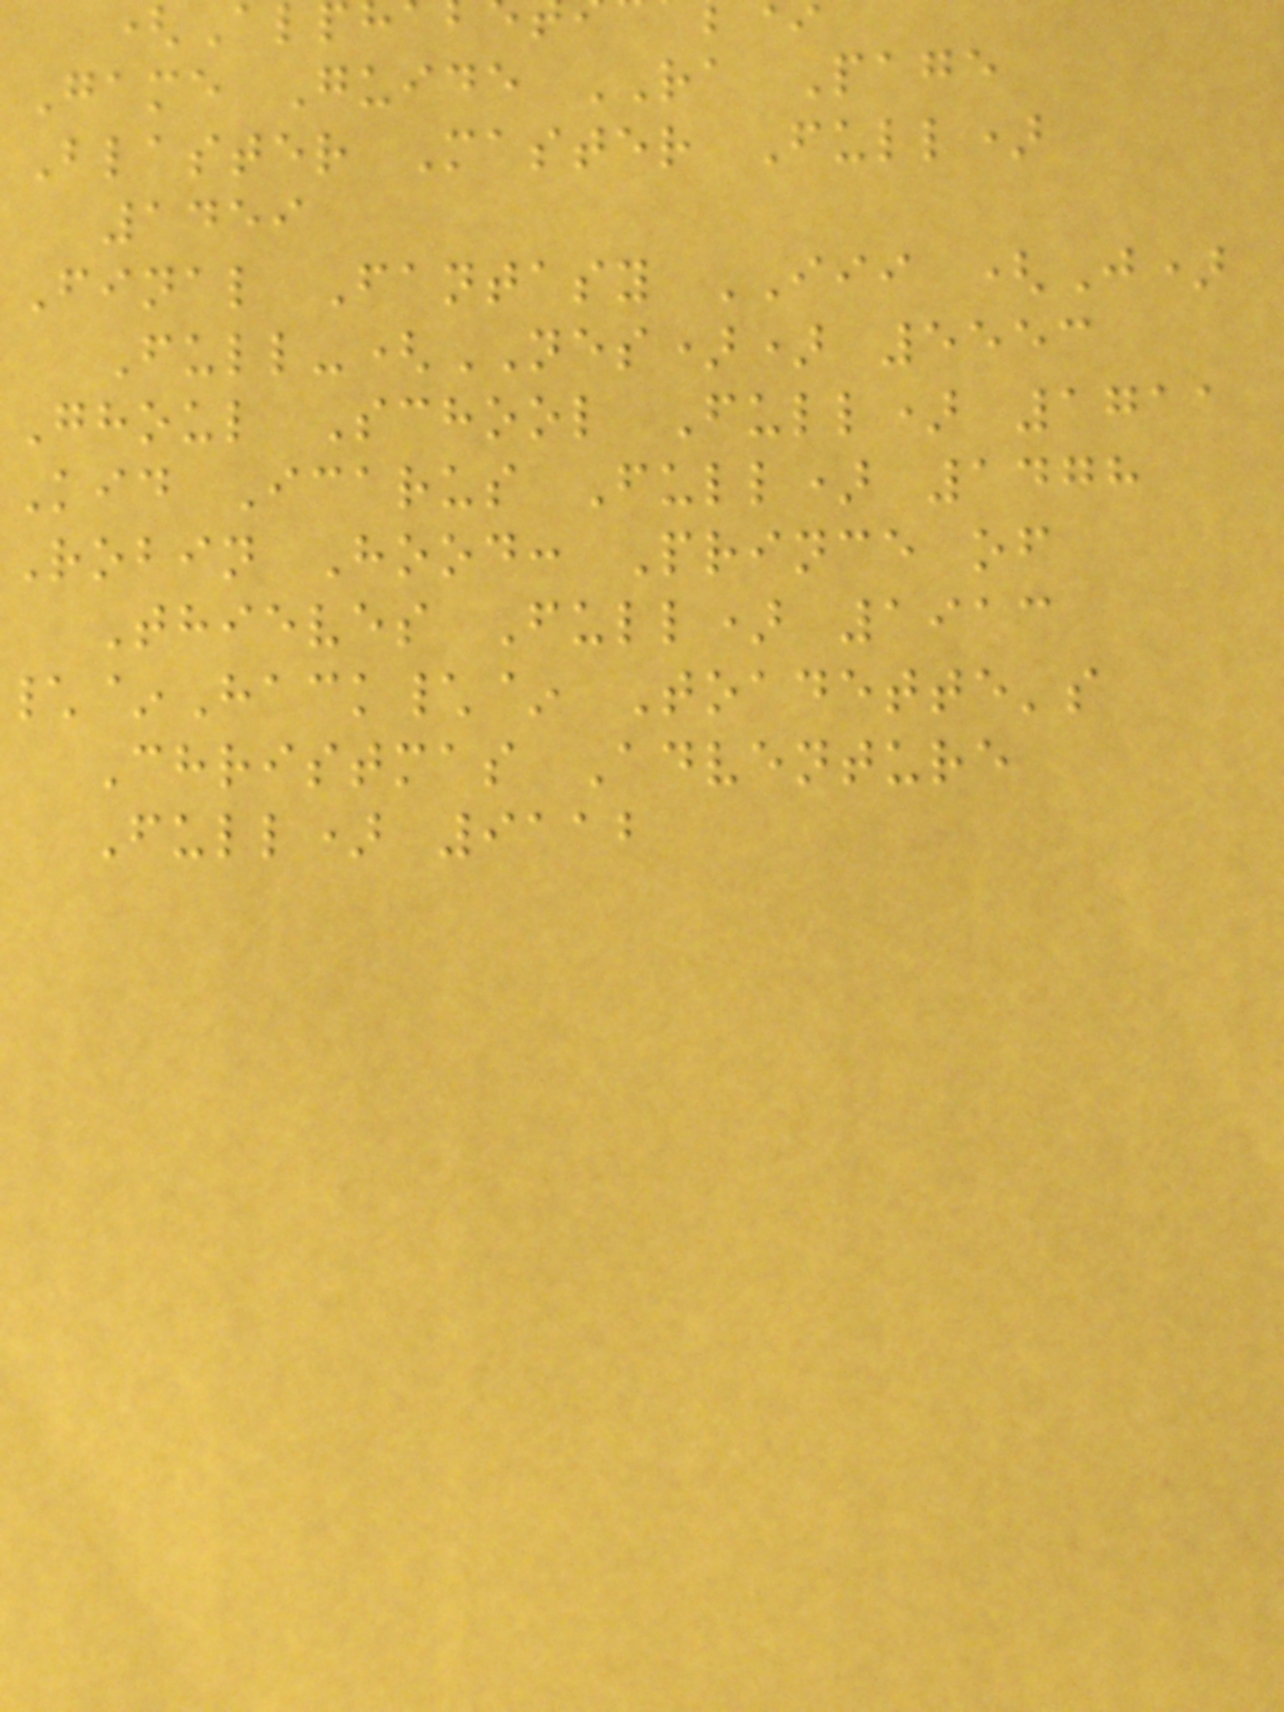(Al
Game Guide RA Page
Blaster Master Full)
1459
Final Fantasy III (J)
Full-(NES)) 5553
Ghoul School Full) 1711
Kid Icarus Full) 1478
Robin Hood: Prince of
Thieves Full) 1913
\~Hack\~ Toadette's
Christmas Adventure
Full) 9112
